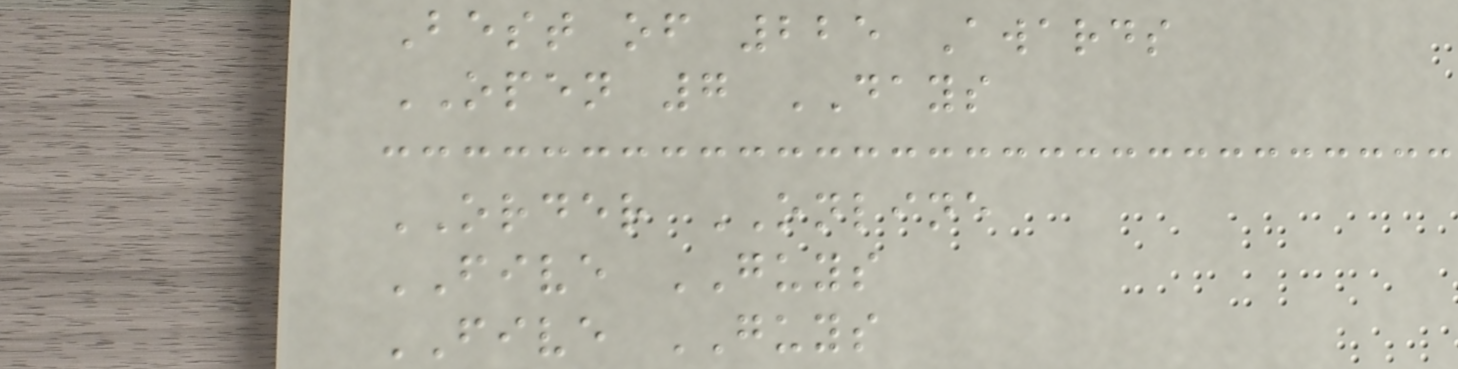Best of 225 Awards
OPEN 7 DAYS
ORDER ONLINE
FIVE GUYS
FIVE GUYS
